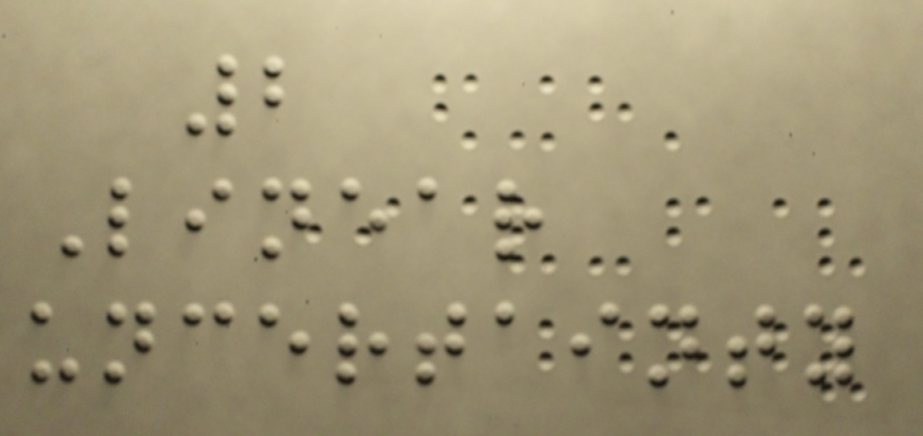2
Linear
uncertainty
